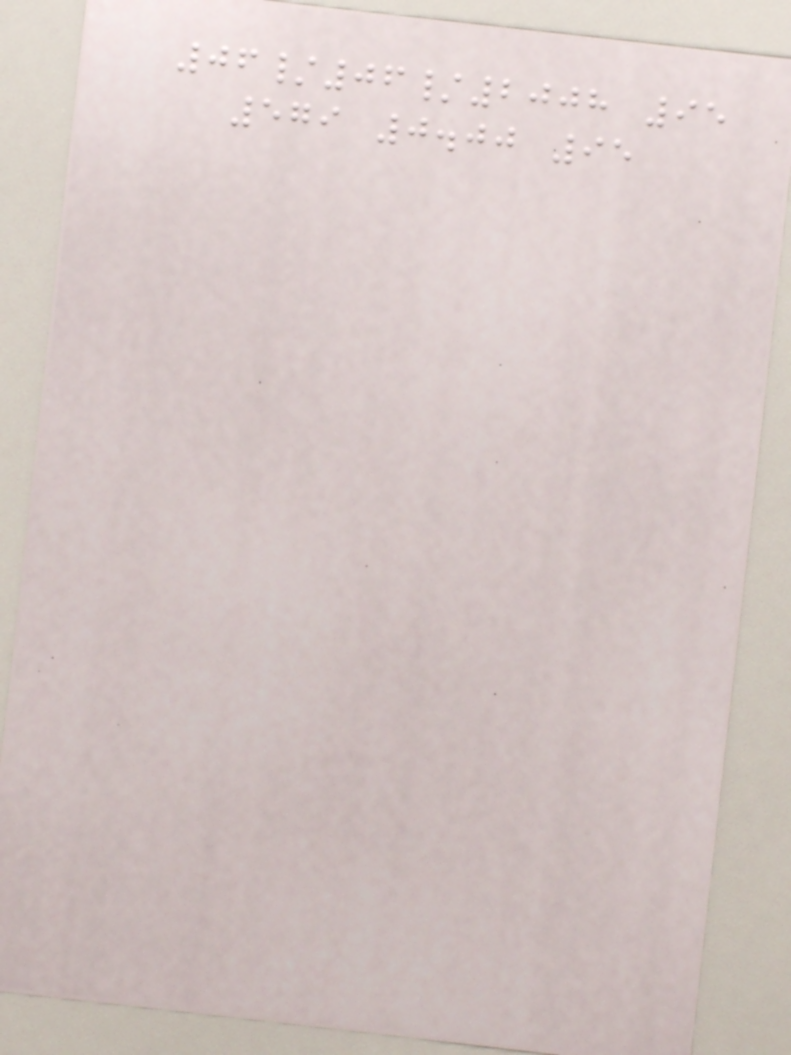06/06/2008 95
579 0.00 95
